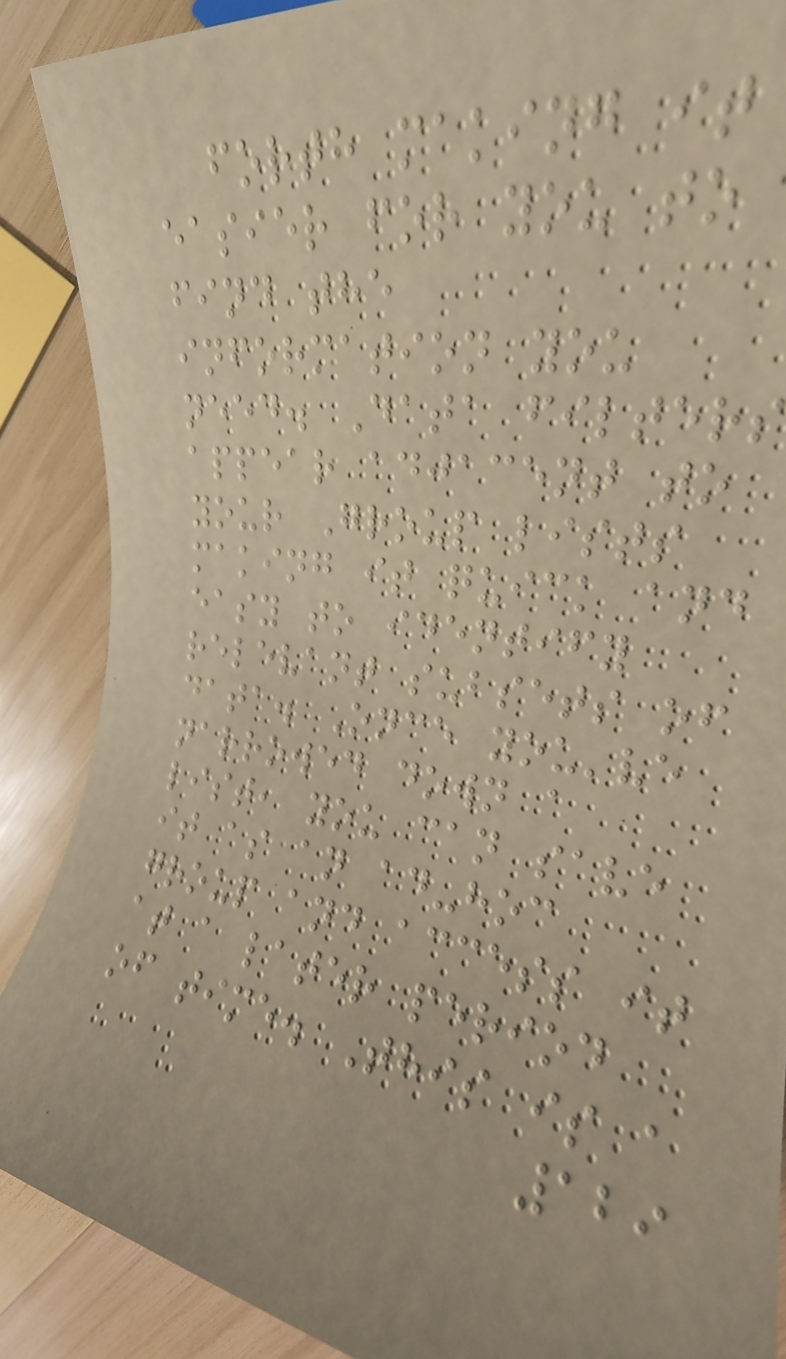forth making it
easier for you to
find the
information you
need. Data filters
appear adjacent to
your Group lists
making it quick and
easy to identify
relevant subsets of
data. Once you've
narrowed down a
list, you can save
it as an ad-hoc
group and access it
at a later period
of time. This is a
129
